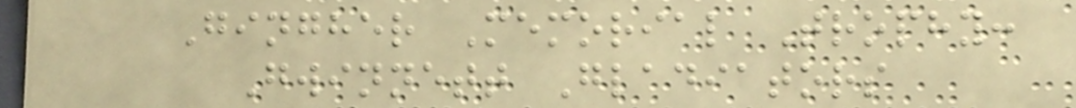Gingher Memorial Trophy:
Gwinnett Gladiators
